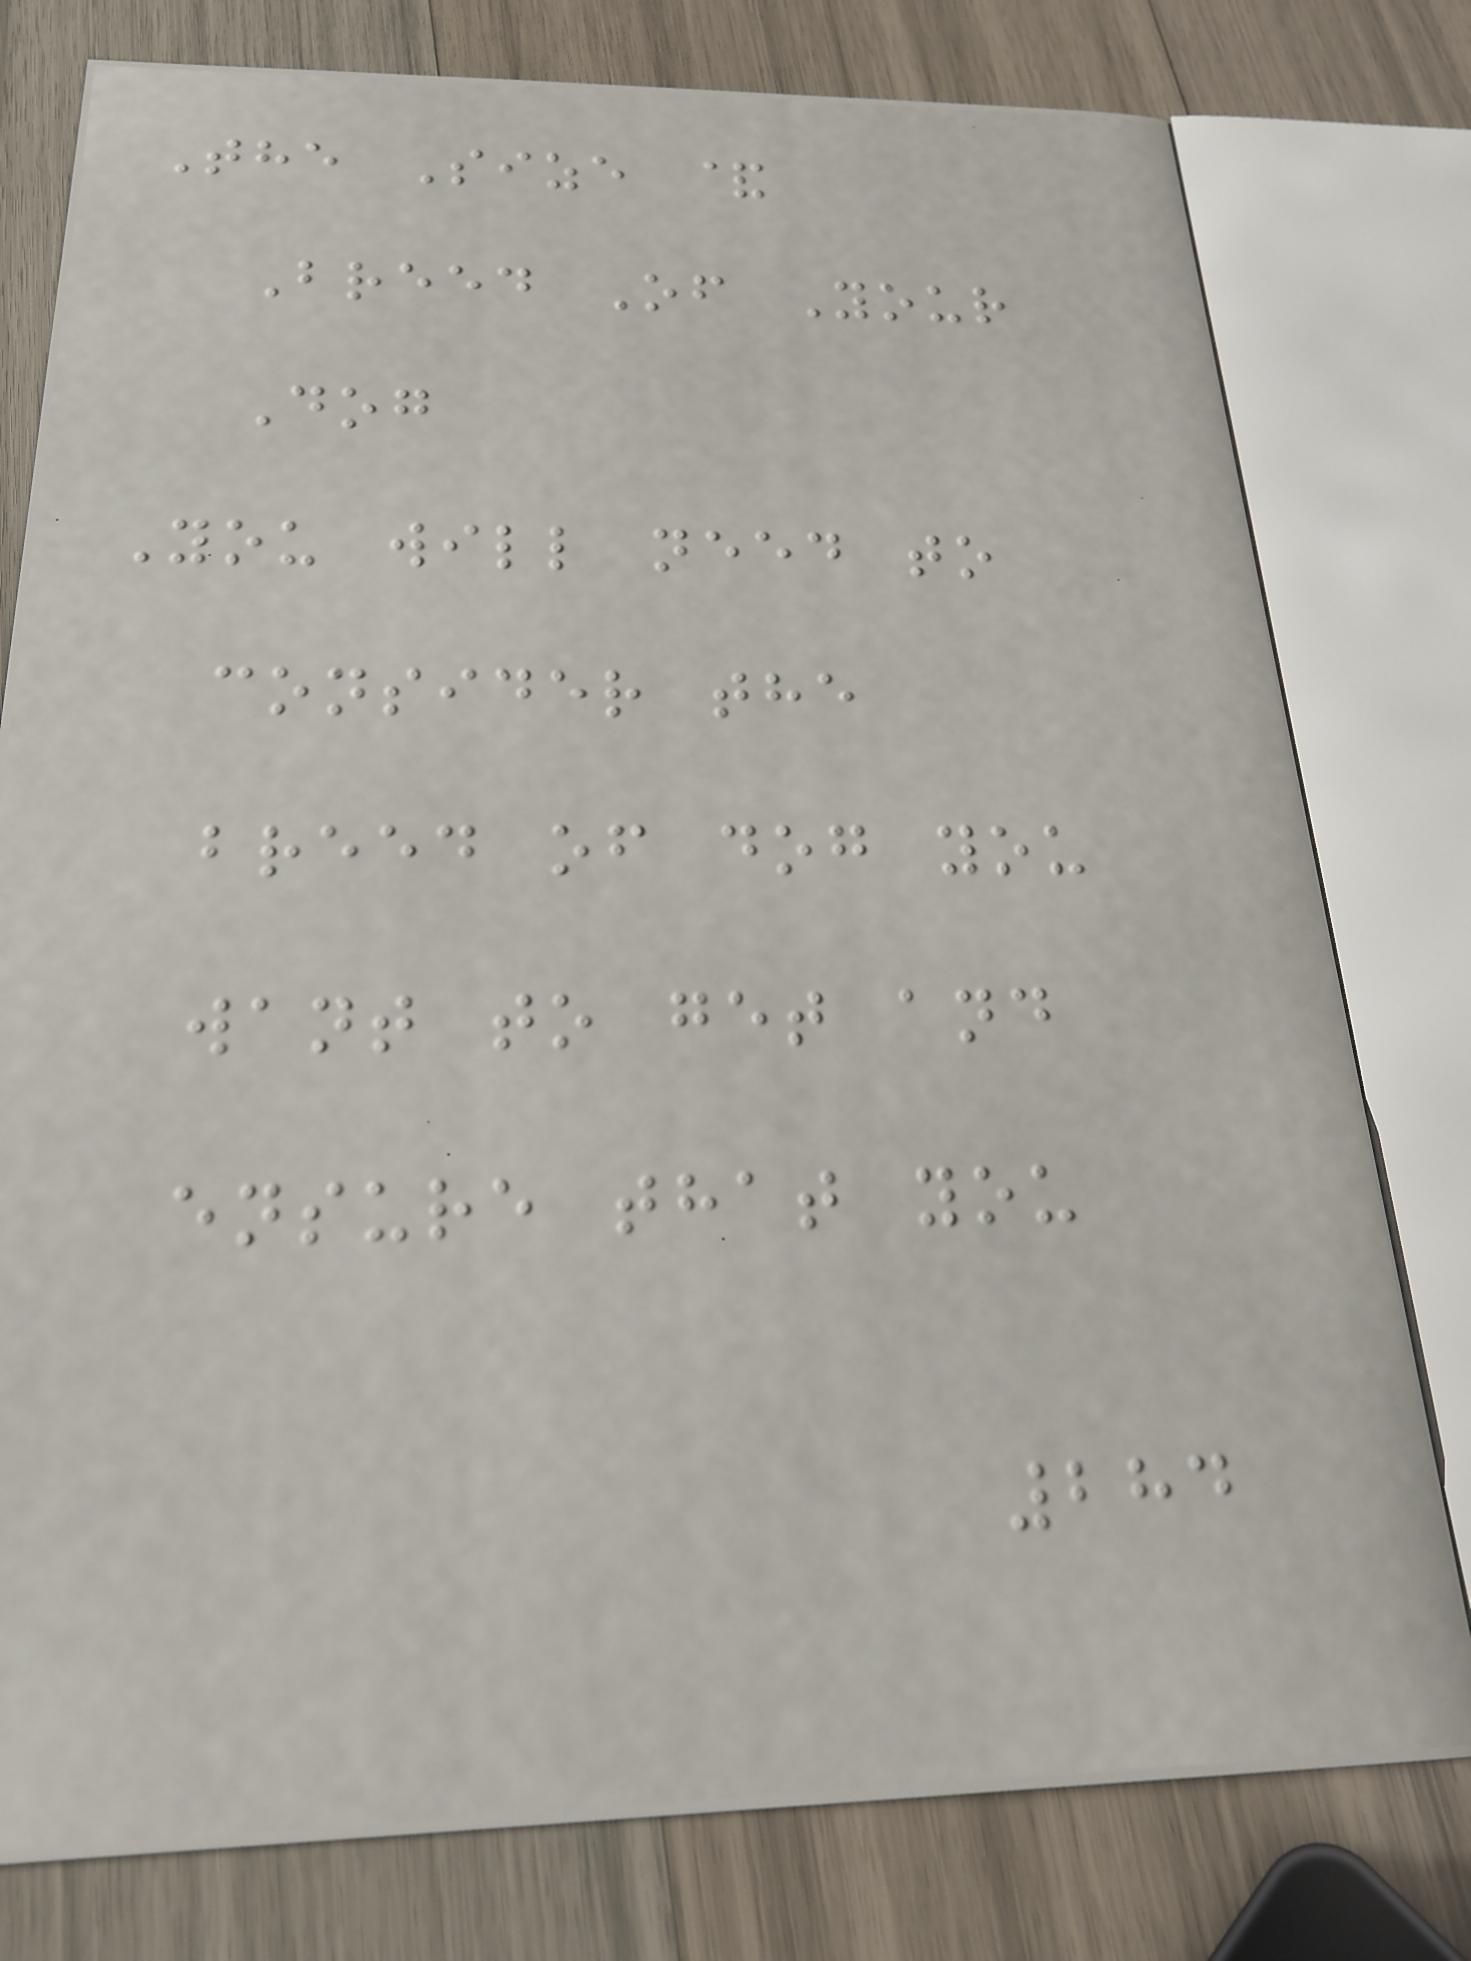The Size &
Breed Of Your
Dog
You will need to
consider the
breed of dog you
want to get and
ensure that you
284
